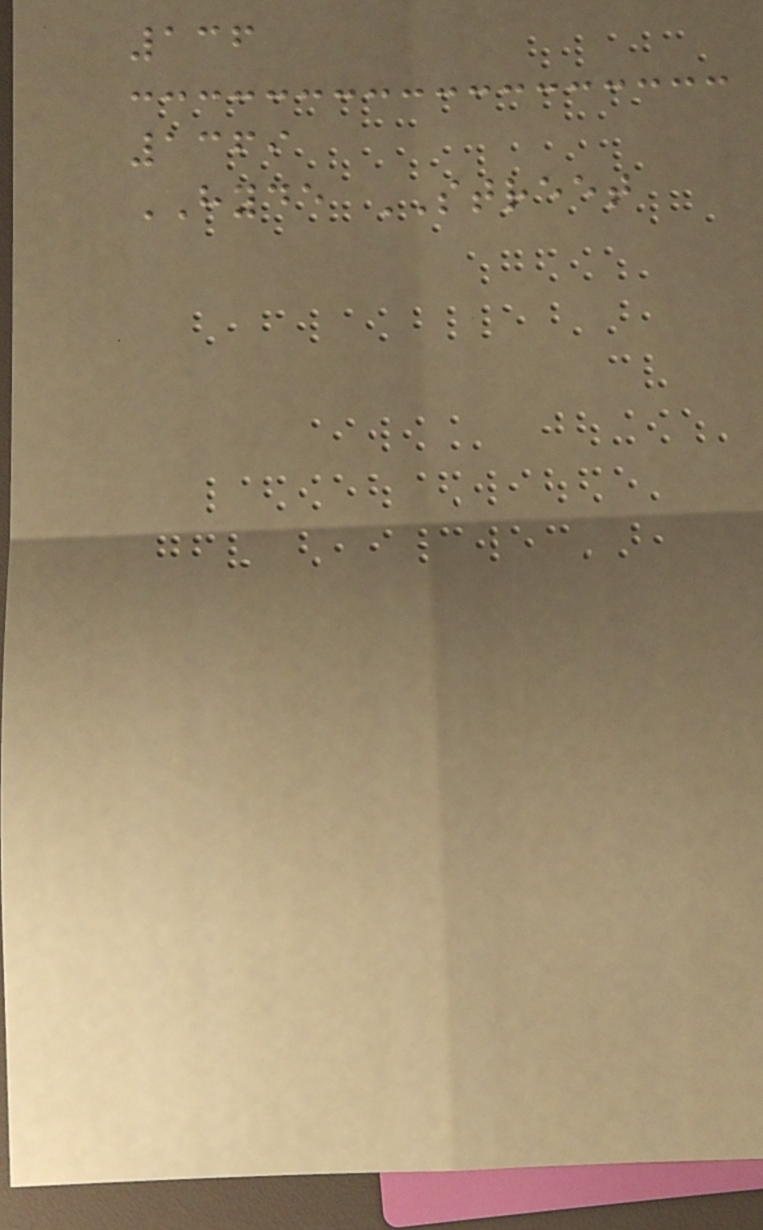136
1369
HYDE STREET
